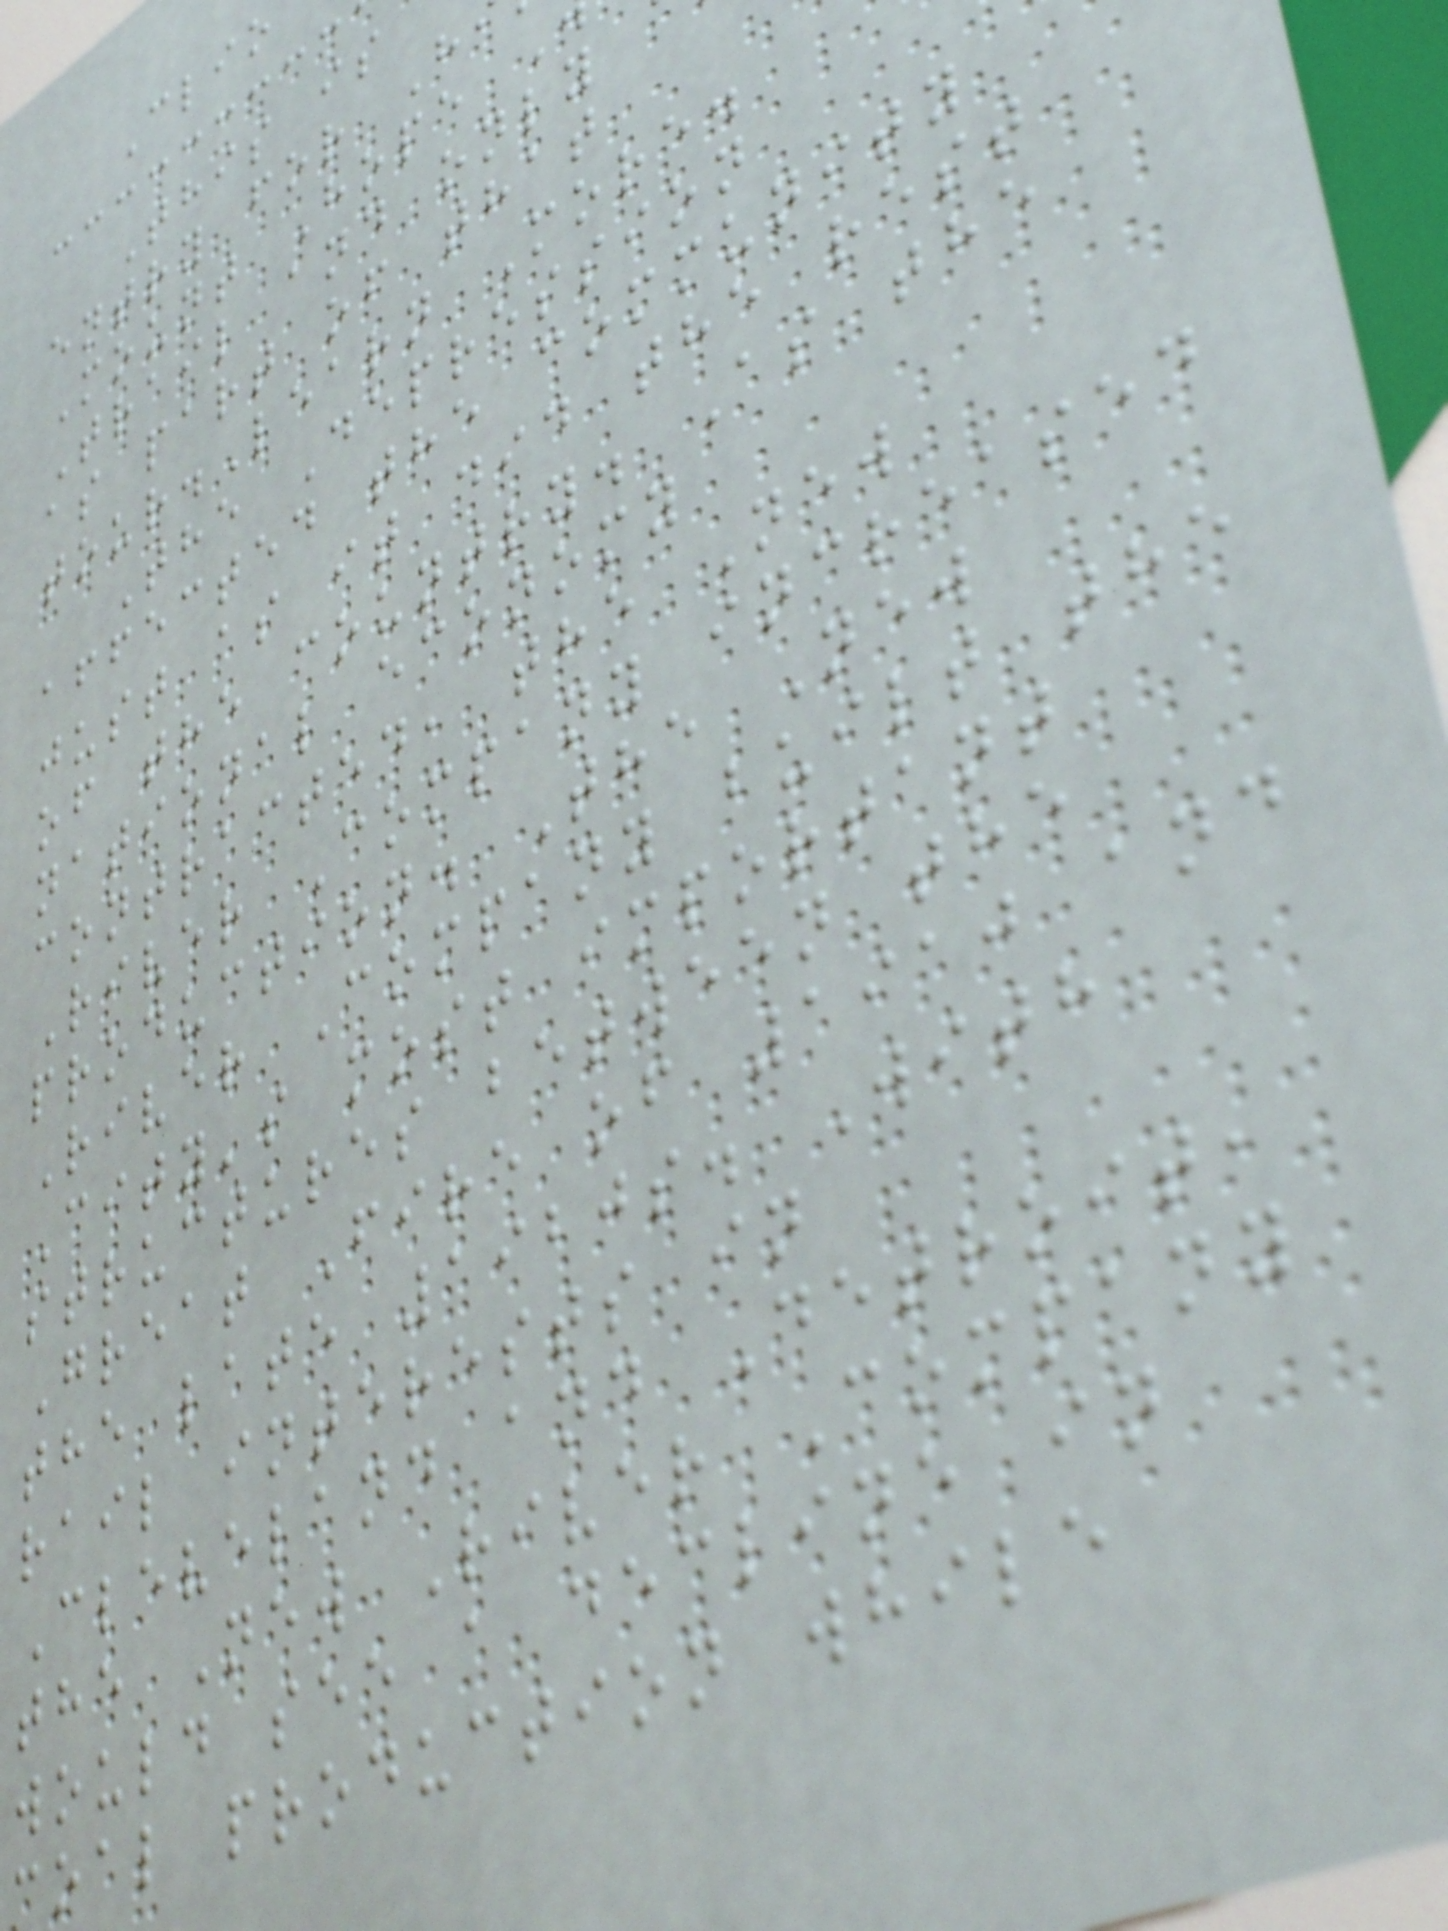Clio
This is
entry for H
Mount Hope
Trail and only
as part of that
tour.Learn More.
The Depression
affected the community
just as it did the rest
of the country. As the
national economy
contracted, the New
River Company increased
production. The New
River Company built the
City's most important
structures between the
Great Fire of 1910 and
the late 1920s. With
rail interests in
Cleveland and Detroit,
the New River Company
would see a decline in
coal production while
